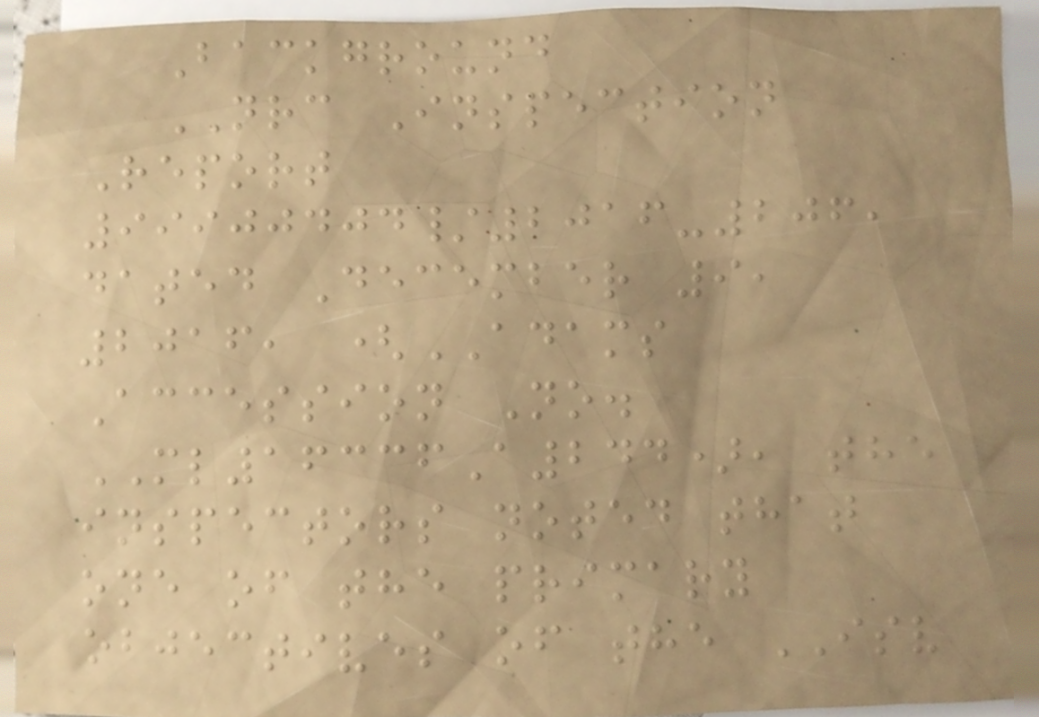Background
NRC Inspection
Report
99900404/2016-206,
dated December 9,
2016, (ADAMS
Accession No.
ML16336A244), the
inspectors noted that
one of the primary
objectives of the ISV
